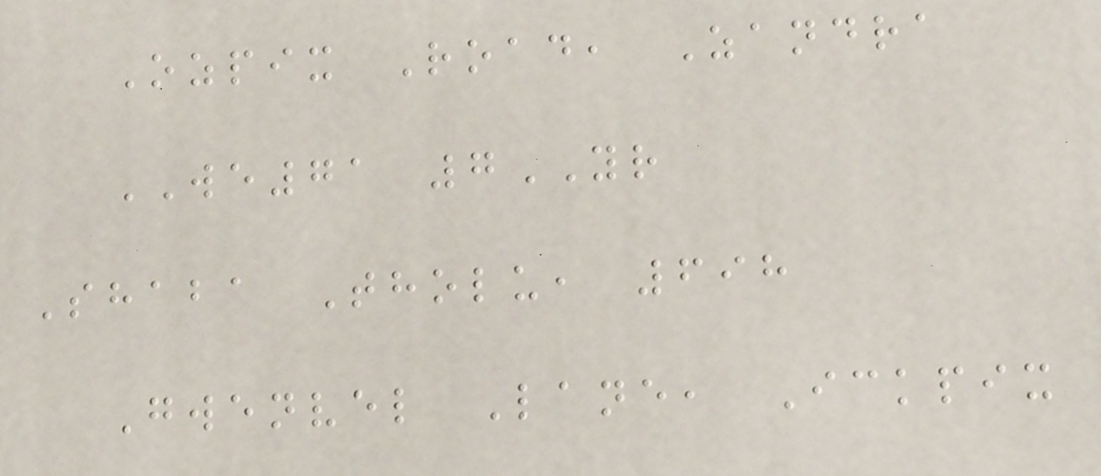Ozpix Road, Zandra
WE71 7YR
Shaba Tholu, 698
Gwenvel Lane, Ickpix
